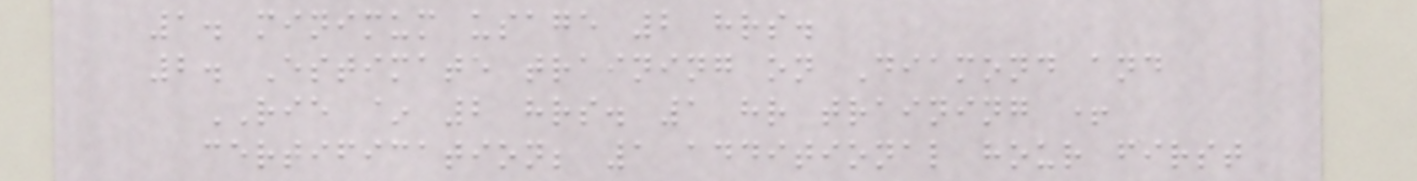1. minimum usage 2 hrs.
2. Estimate training on Diamond and
RIE ~ 2 hrs. 1 hr training +
certification; 1 additional hour first
